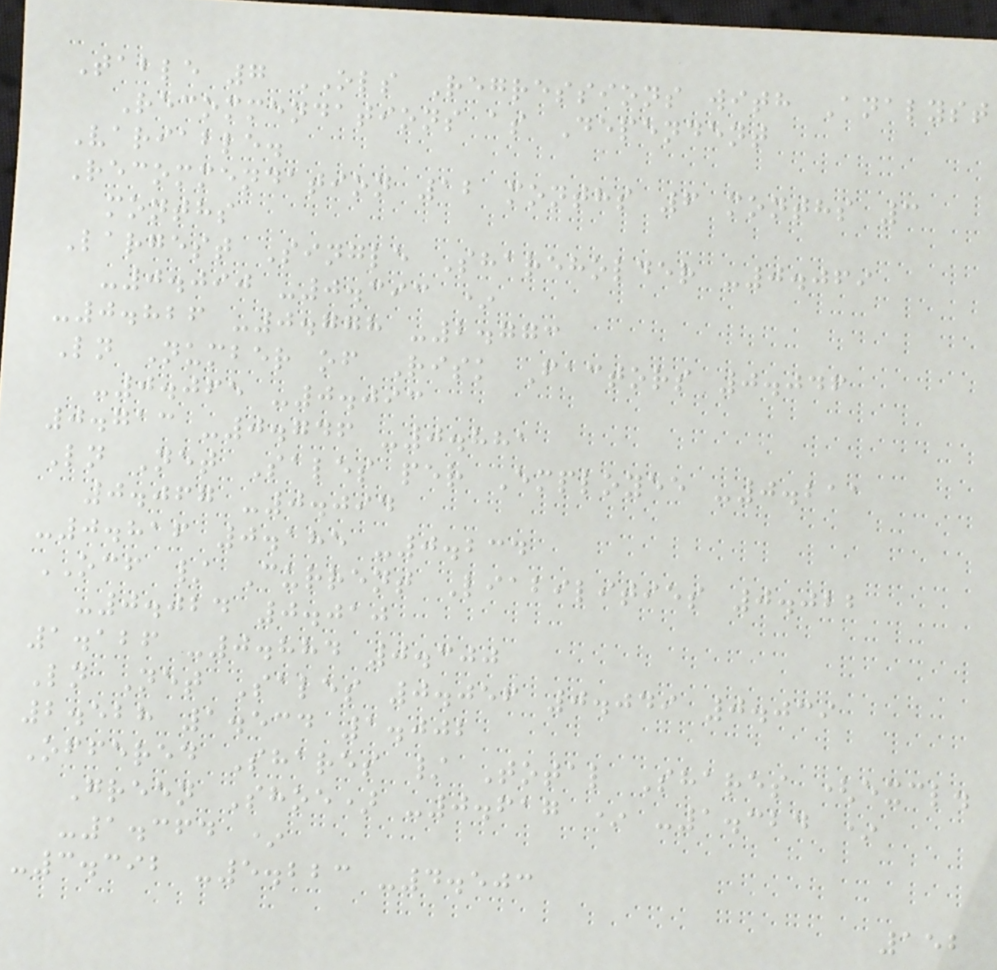Table 7 OLS Regressions with Analyst
Recommendations as Dependent
Variable.
Recommendation 12 months 6 months 3
months
Largest Single Shareholder -0.069
-0.090 -0.393 *
-0.826 -0.778 -2.773
Ln Number of Risk Factors 0.046
-0.065 -0.093
0.713 -0.746 -0.881
Ln Net Sales per Employee -0.211
0.067 -0.094
-0.816 0.185 -0.234
OCF / Current Liabilities 0.022
-0.024 0.010
1.126 -0.884 0.300
Ln Net Sales 0.056 0.049 0.039
2.528 1.534 1.002
Offered Shares / Total Shares (excl.
Green Shoe) -0.617 * -1.324 *
-1.364 *
-3.392 -5.223 -4.503
152
